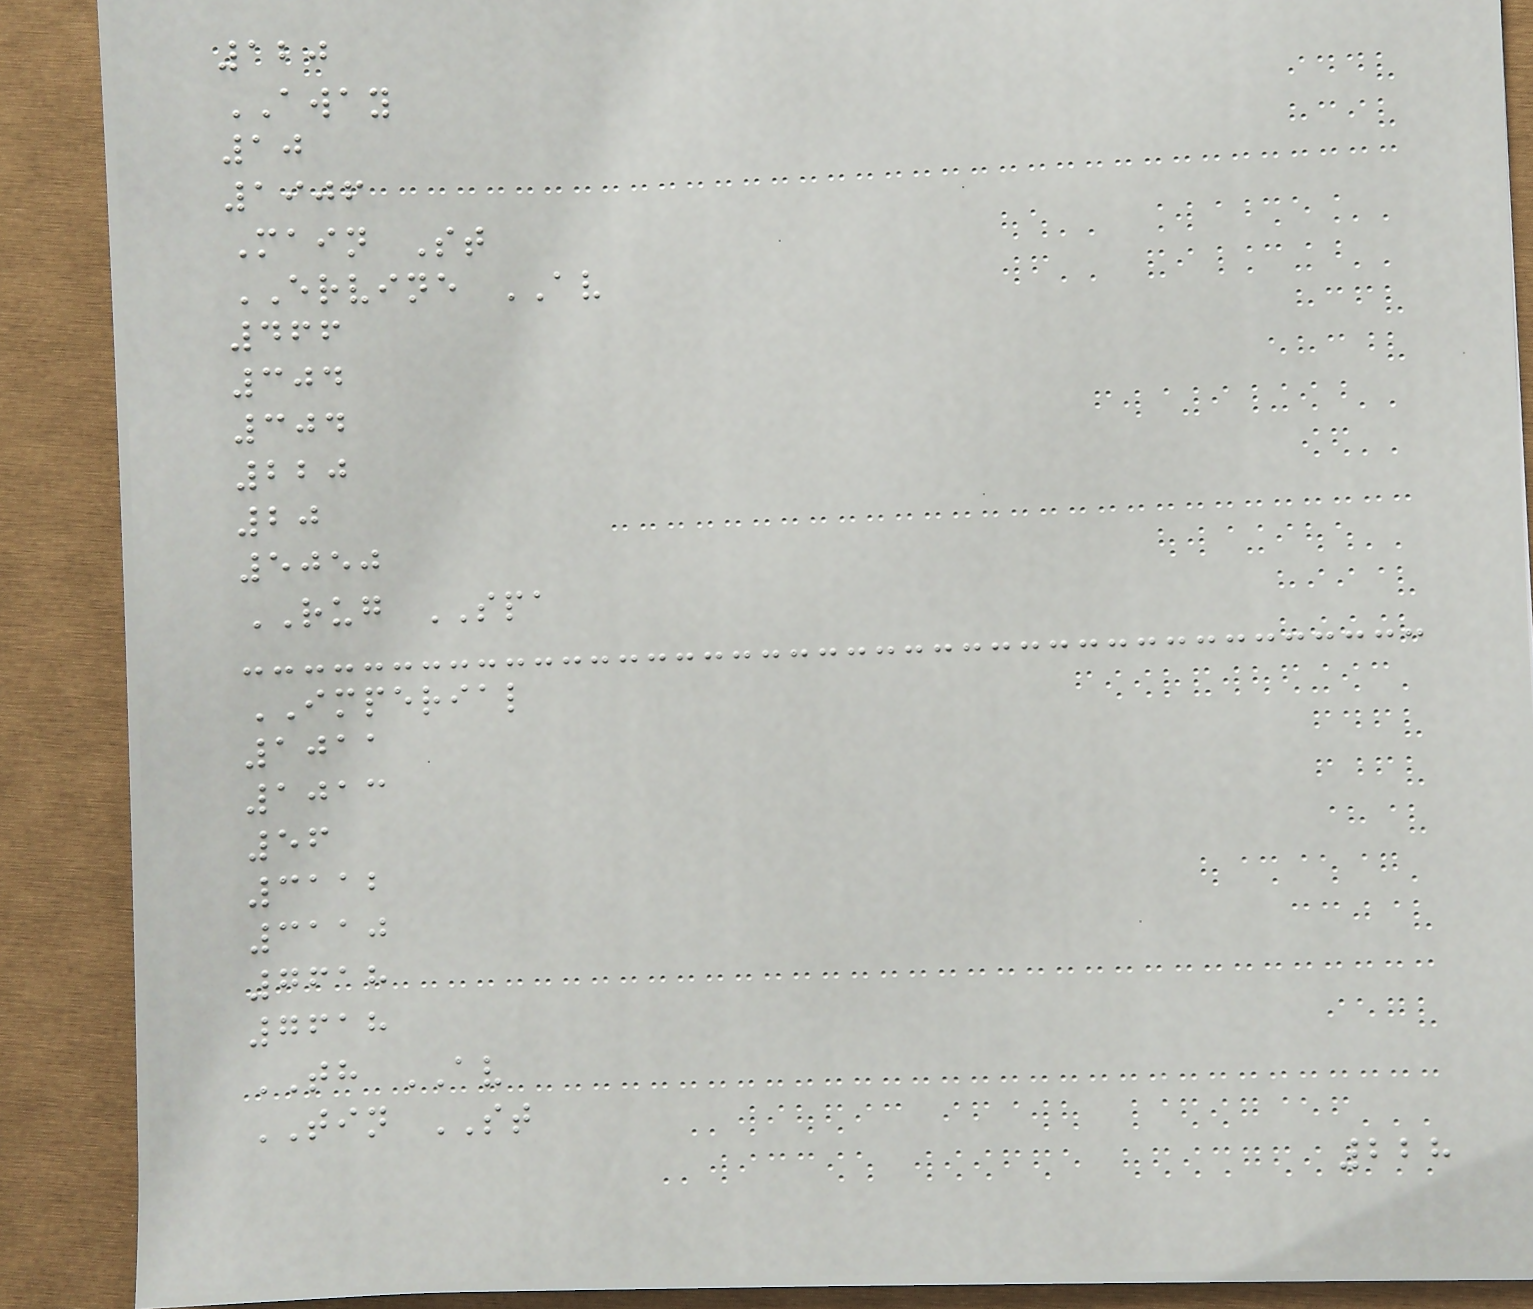120
AWAY
10
1906
Main St
ERVINE AV
466
304
304
220
20
5050
RUG SPA
IMPERIAL
1011
1013
56
3112
3110
7618
7618
TH AV
TIN ST
228
